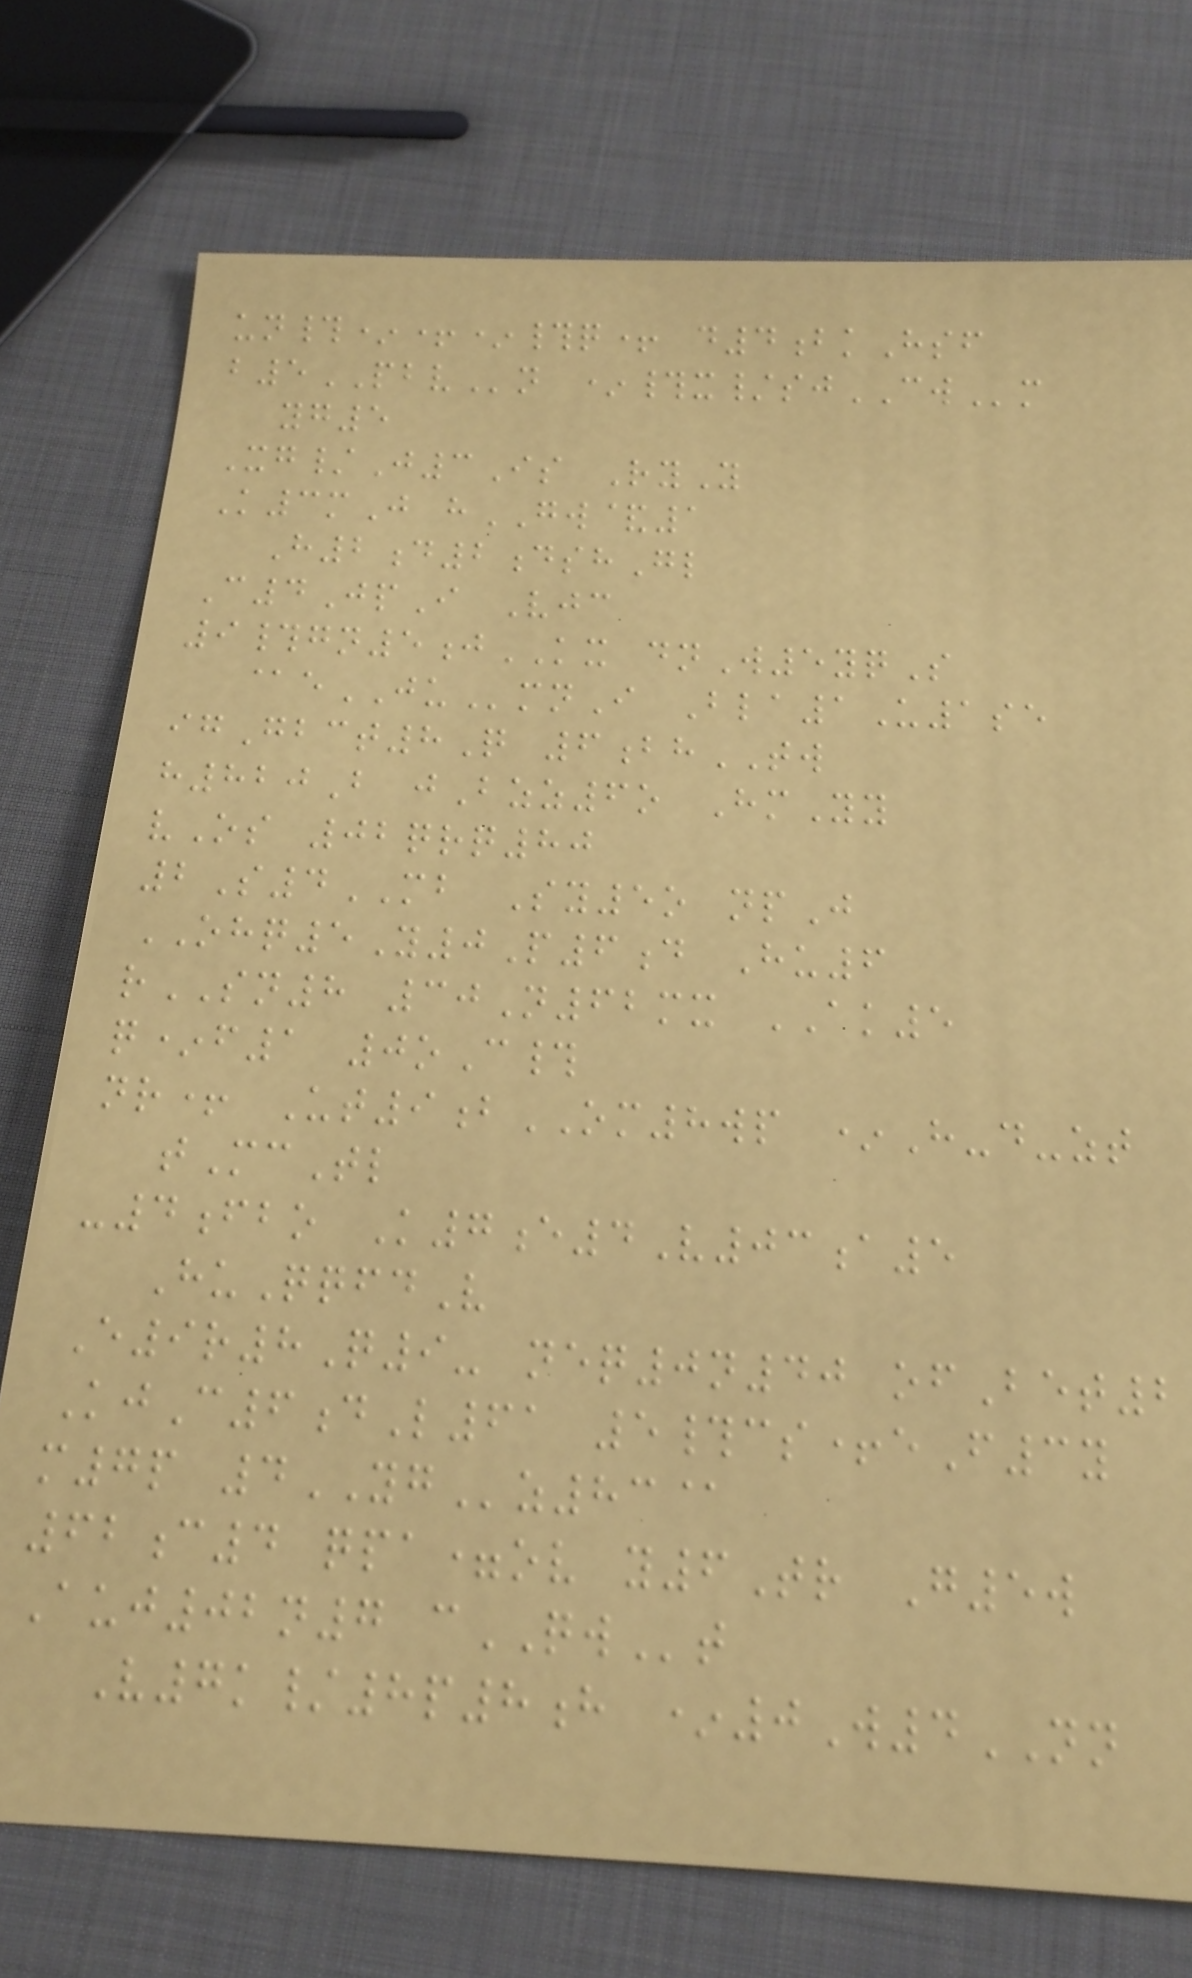un#*+*#q+ d4bkHsf
b5PBVn *#x/sjCWm
yg5
Xg/J3Is RyY
K3mJ hGW&1
H2d2dshGl
C4JpI Vjc
9#gn5jKX dnW5yqS
@eJUmnI Bla1U1se
igGbct8Q 6bhTW
h820B jBzz6o HmYy
vOs 02qrq80
2S4MB Sy5o npJ
OHQ5Y0P6d Hu6
rSN8 30N62mx AK5
q*f1 0oC#
nr+ Ut9bOM8wp *H-d-zt
tMcTl
-4fbo K7e4V03a5
HuQqfdV
E9r8Q9- neq0n40 ofBet2
KjC6dL61 5#cs+eF3y
m7p 4YGz83@
62c4 qpa=ov y6Tr G5w
Auj02n7 cQWt
V7k/8p8h *0W4NN
